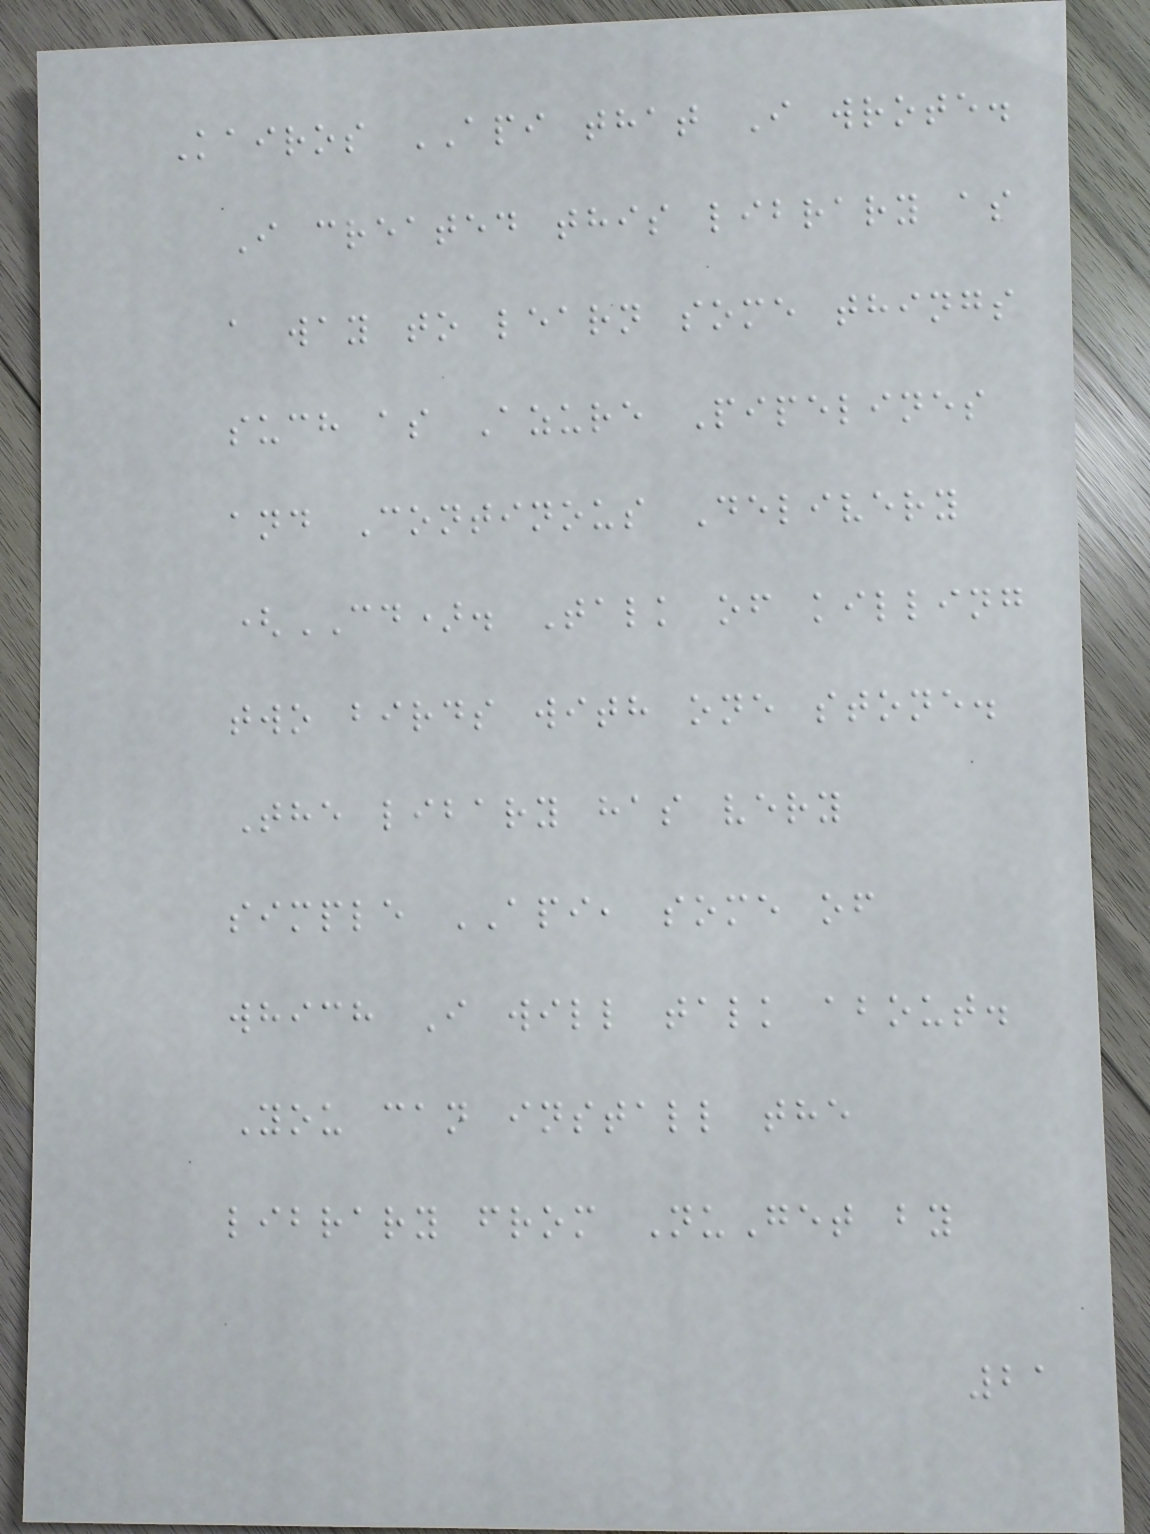Kairos API that I wrote.
I created this library as
a way to learn some things
such as Azure Pipelines
and Continous Delivery
(CD). Talk of killing
two birds with one stone.
The libary has very
simple API, some of
which I will talk about.
You can install the
library from NuGet by
21
